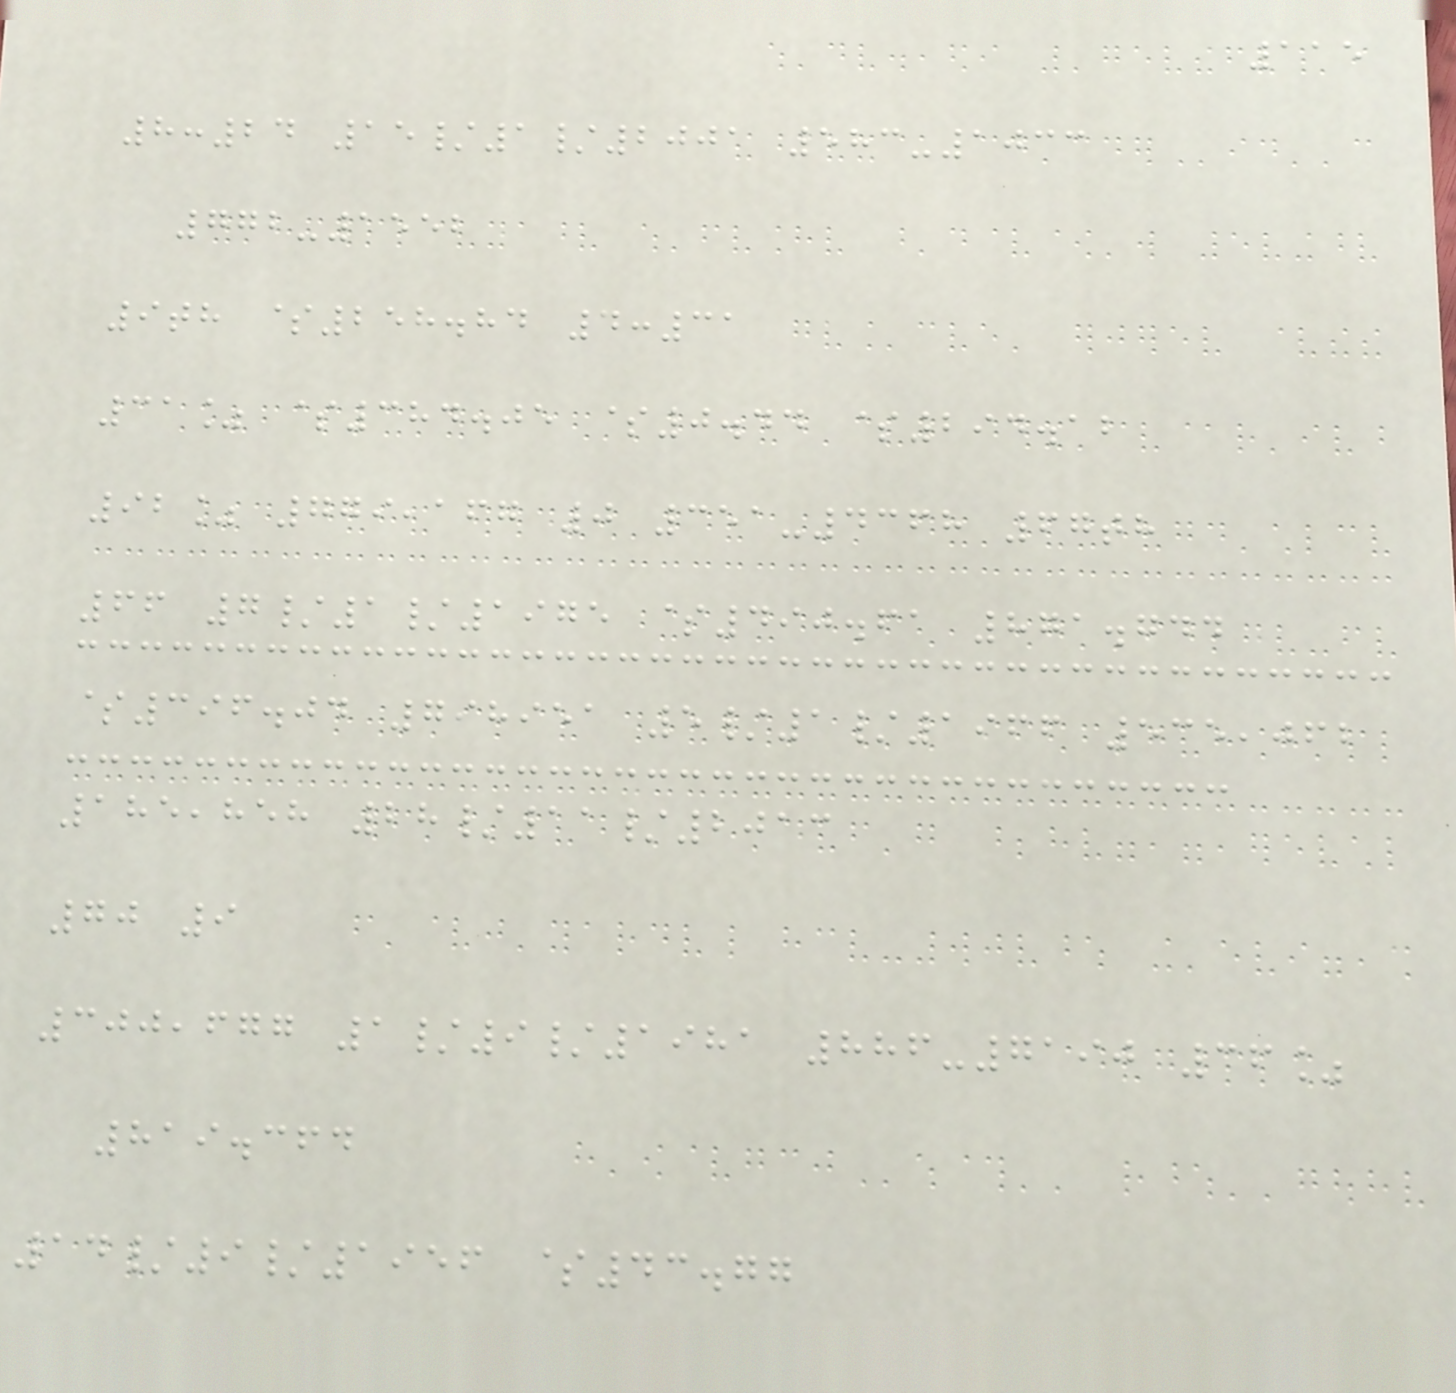115
8:24 15/1/2001 583-1033
772-1552
9th $258.84 4:31
31% $384.05 $0.44 $294.12
92% 779,167 0 351-4368 67th
66 7/1/1975 $490.61 871.744
$396.04 798951 5/1/1966 535,062
185,858 28/11/2013
70 9
300,677 1/9/1981 886-7190 36%
819.364
14/9/1956 $43.77
